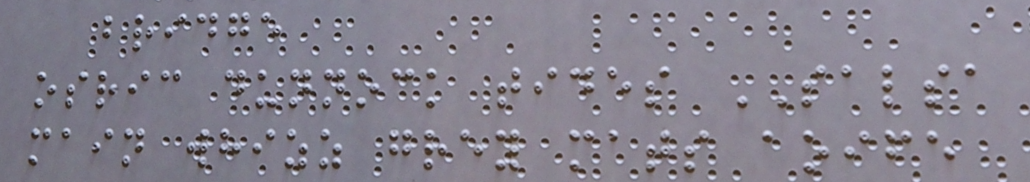bridge
osric dunnock tides SALSA
main whizz grey mats aoife
